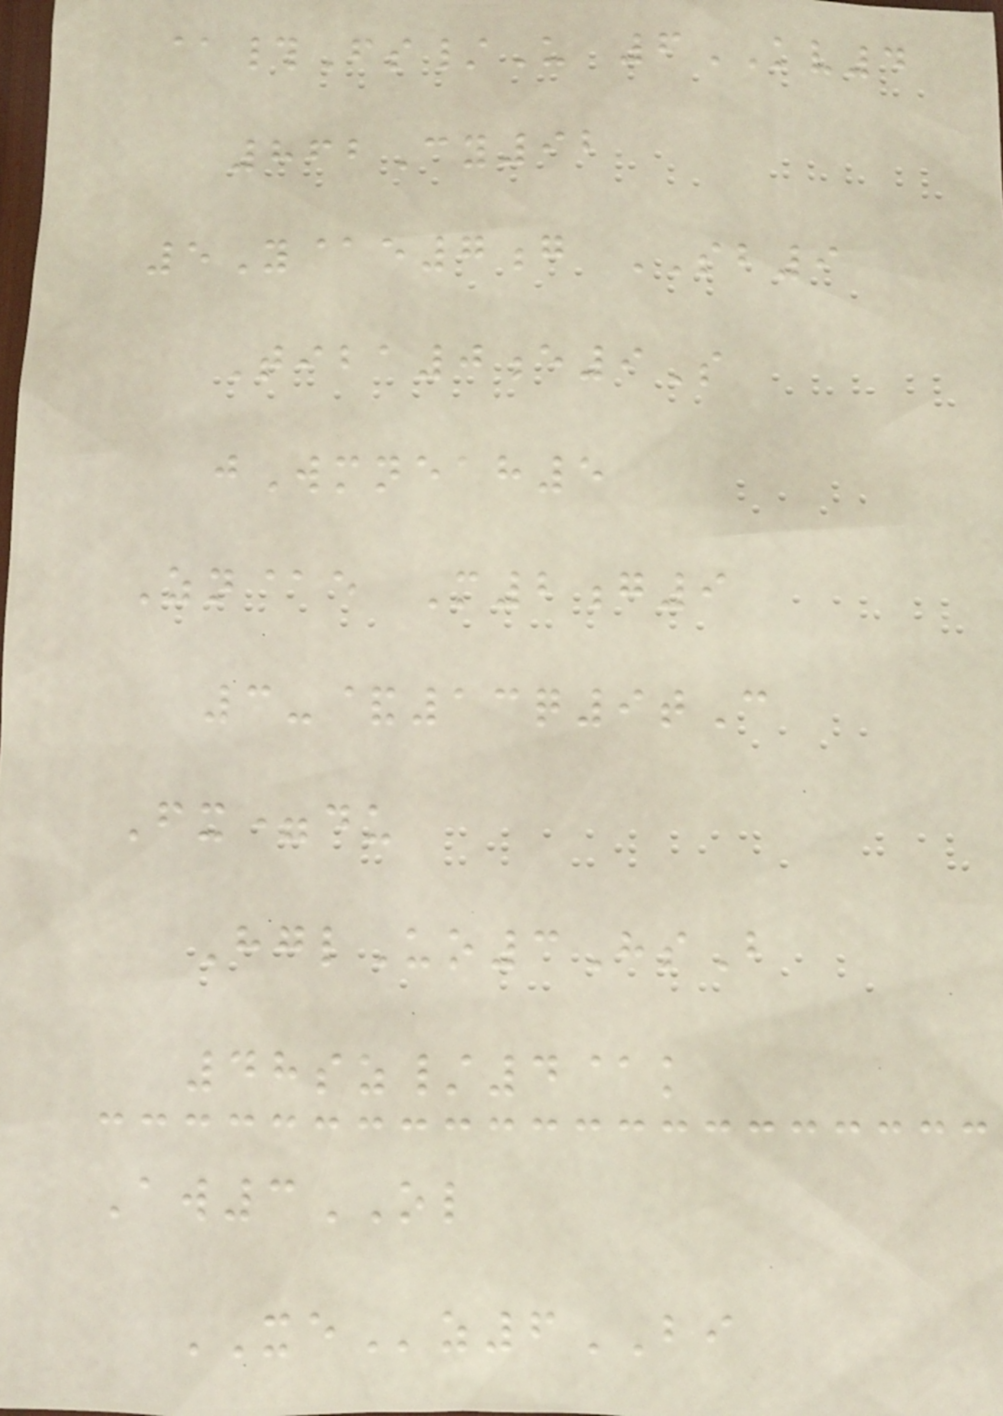@#Fs/U 6KV4
862Cy92
5Y@e7g SB9
Tiba0e9S
jWmneah5
Zn@e M2g9
3-&13q9tC
Fx=du
HglUo3HsB
48sz/4@k
Aw3OL
XEz6BI
